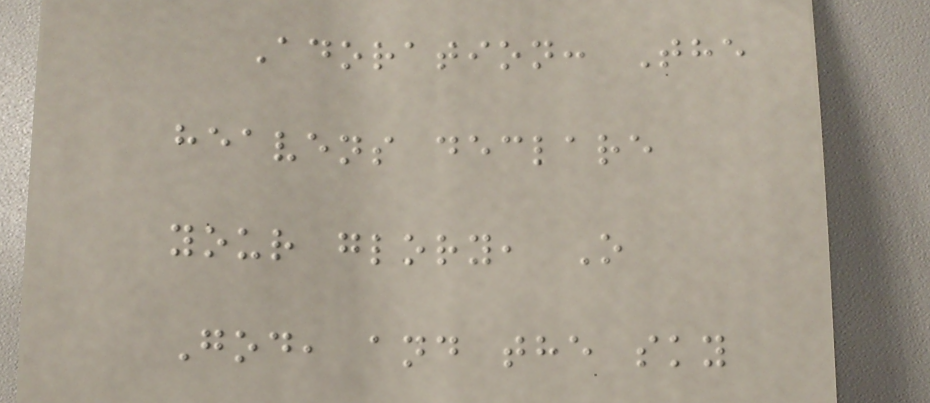Adoration: The
heavens declare
your glory, O
God, and the sky
